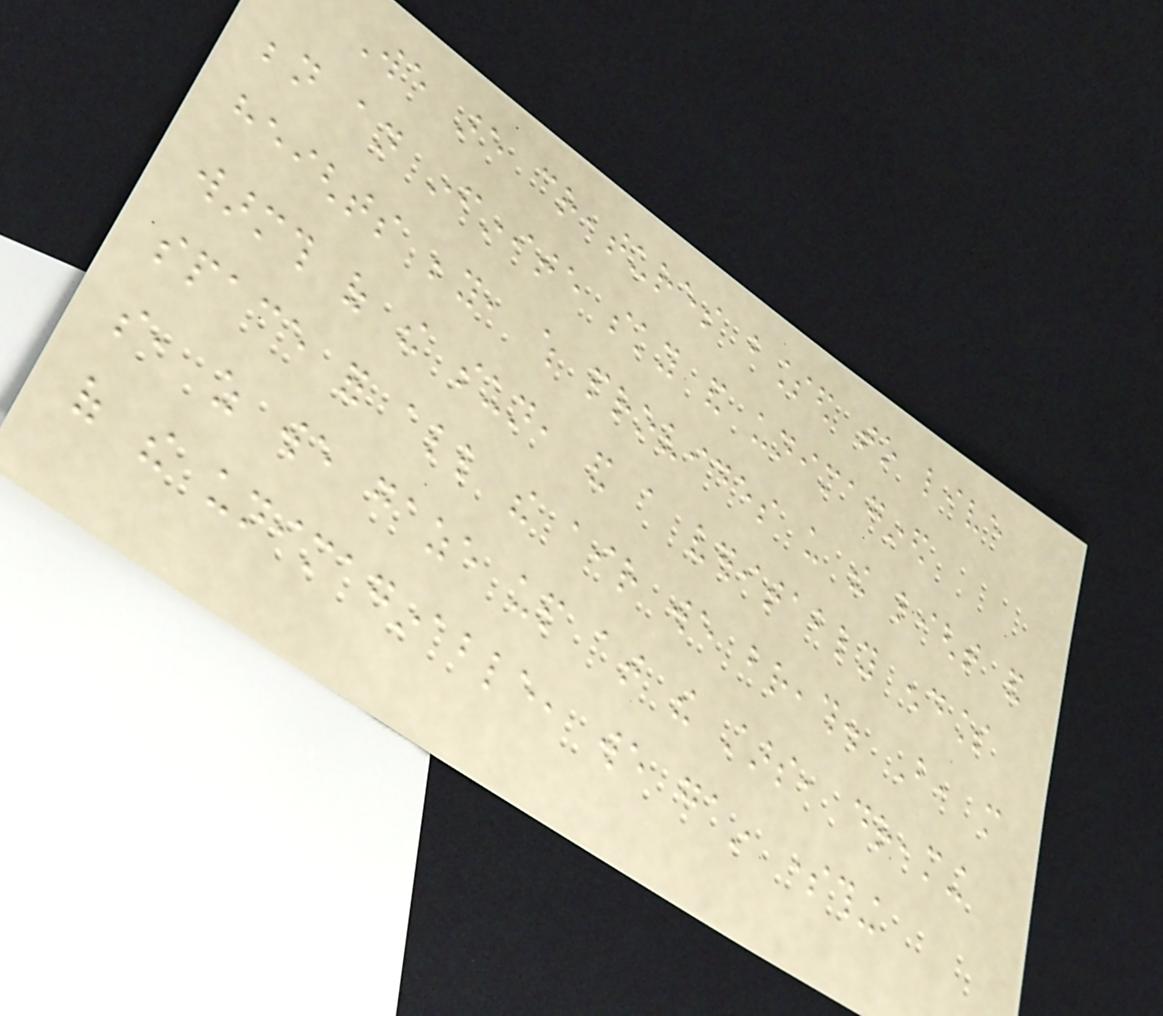We are creatures blessed to live
beneath an infinite sky and unimagined
heights beyond, which provides us the light and
warmth of the sun, and a veritably endless
space for all the air we breath. But, more
so, as we gaze up at the stars, dreaming
of the unimaginable, we gain something
